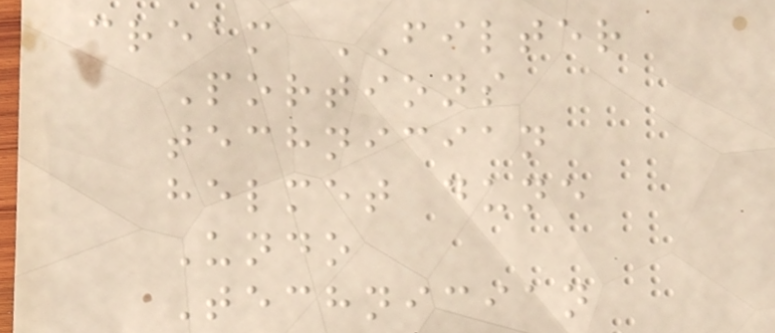cream FILTER
Portions
technician
helmet dune
Undo
Technician
